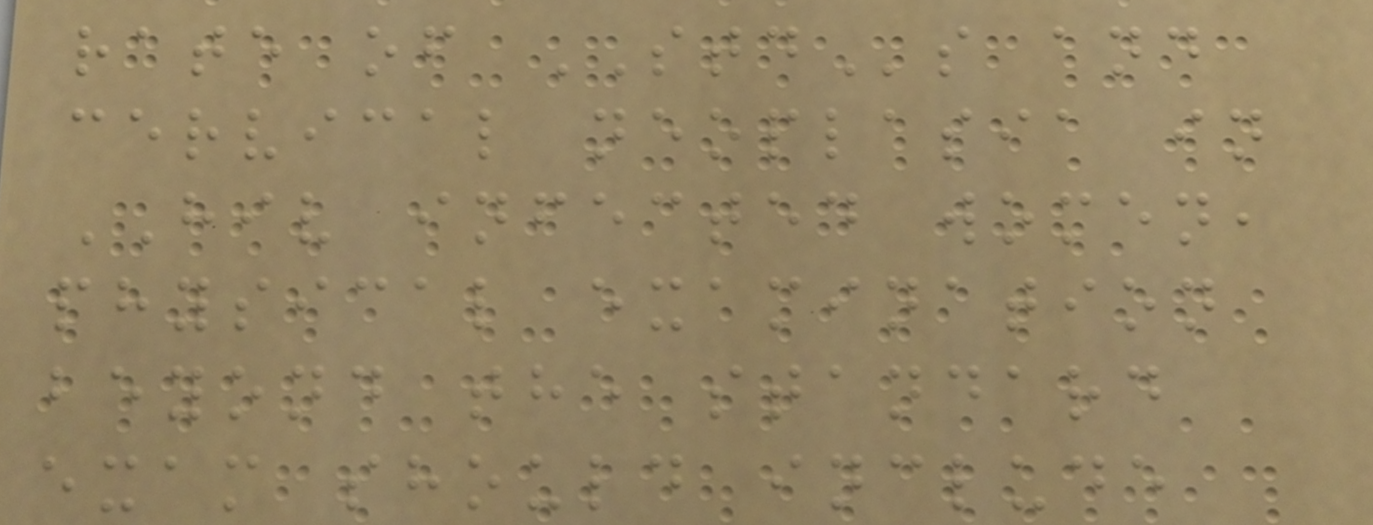rate of STDs and
cervical neoplasia in
HIV infected women,
physical examination
beyond the standard
exam should include
